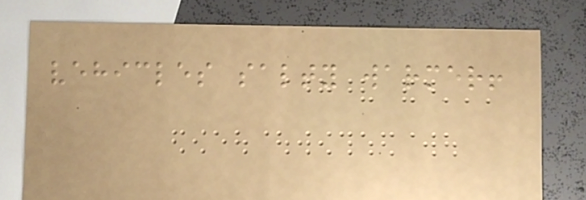vehicles salty warmer!
